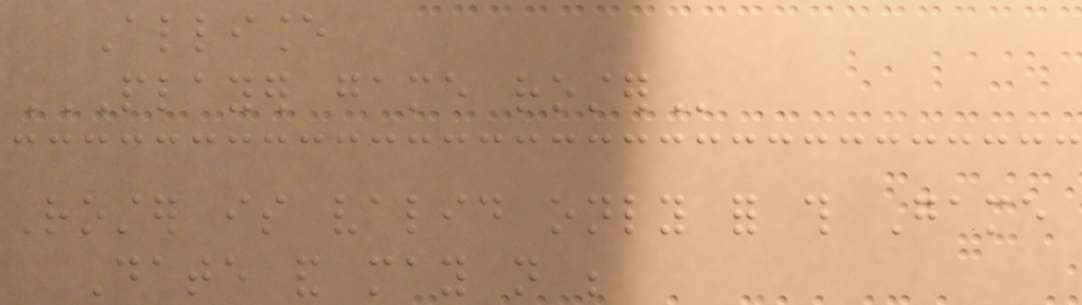Alliance
PLAYER GAME ROSTER
Roster is valid only for this Game
Date and may not be
